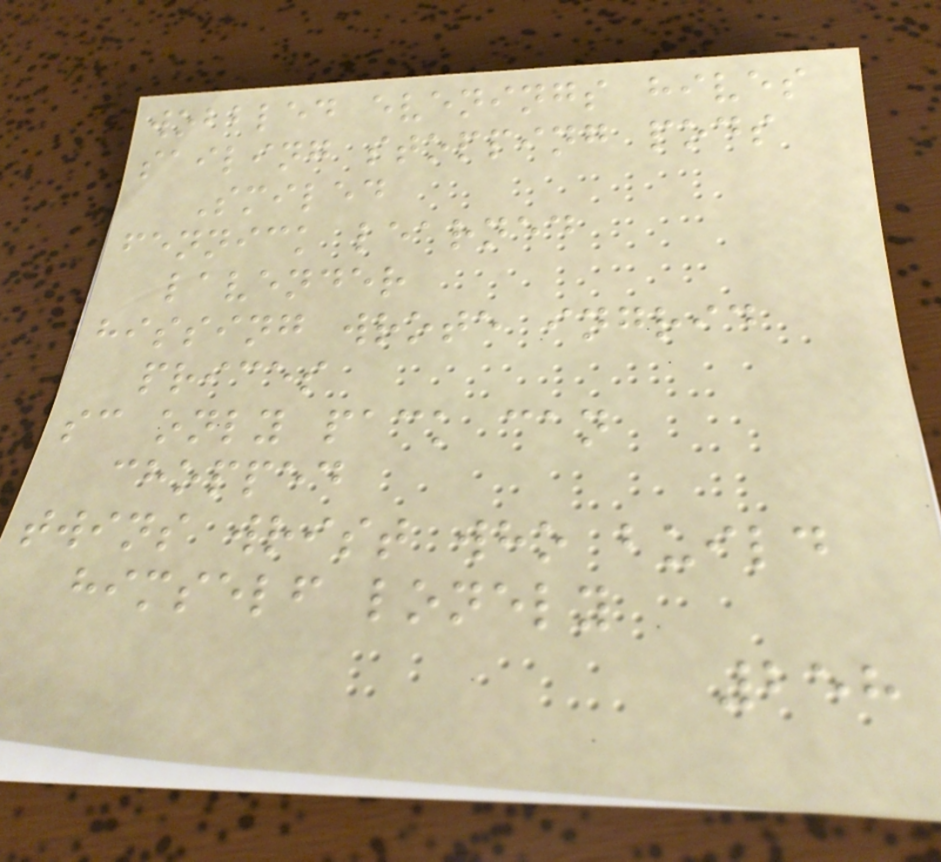wobbled evenings hives
sailing stopping pods
Smiled
fennick learned
lavender
hissing wrote ingrid
prices
sc only pack can
chopped
twins wrist who build
himself lonely
258
